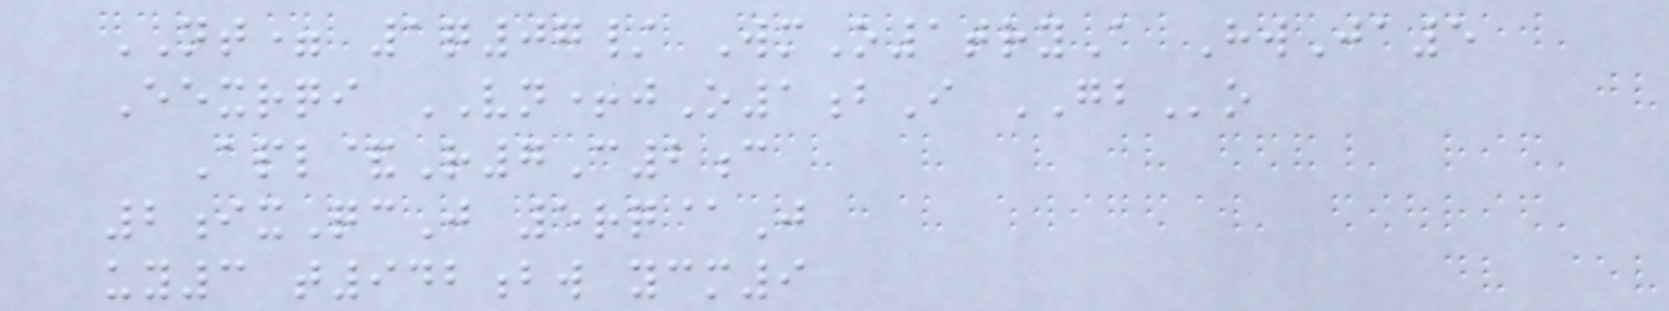NT= 1q07/ WmO1tryA HwJa5
Eexrqi VN+jO1bI GBo
Apl&R7C2c
2ixQcJ 5rq@J
uy3 t942bw ycm9
